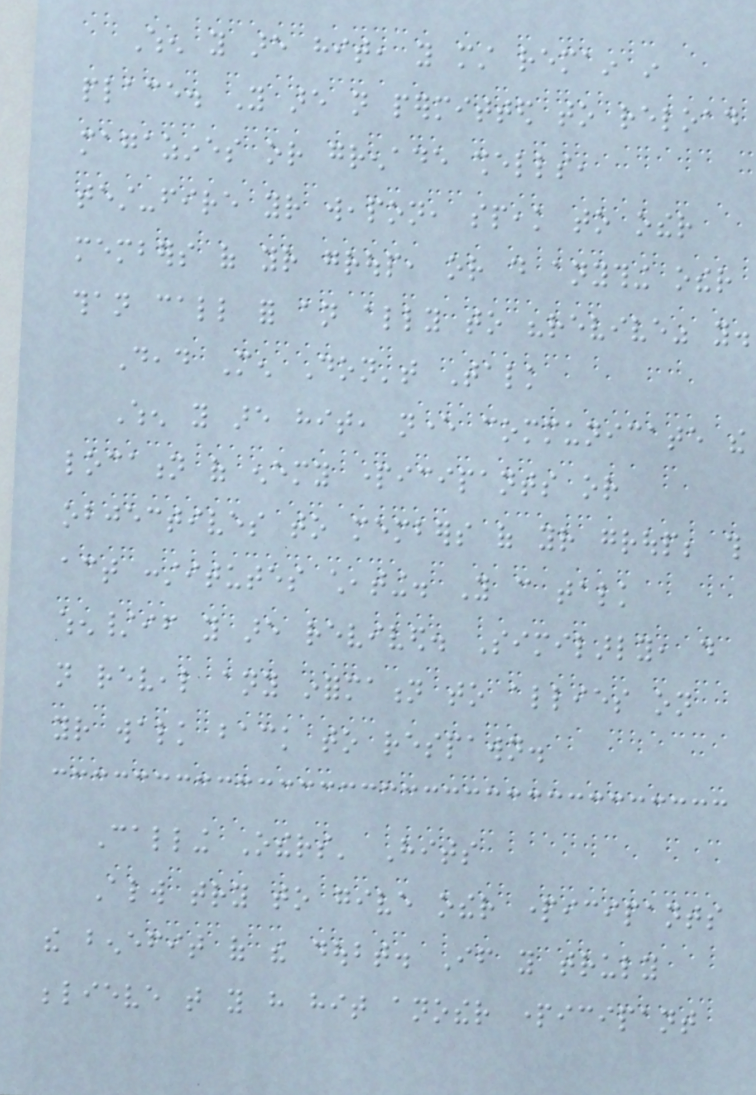When you are hit, you must remain in
place. You are not permitted to reload
magazines or grenade shells,
test-fire your weapon, speak to other
members of your group, or do anything other
than call for an ally to "revive" you.
Dead Men Don't Talk
When you are hit, never communicate the
location of enemy participants or
objectives to members of your group; this
act constitutes cheating. You can talk
when/if you are revived. Similarly, do
not reveal any information to allies on
your walk back to respawn.
Calling Others' Hits
Always try to give other participants
the benefit of the doubt. If you truly
believe that you have hit another participant
